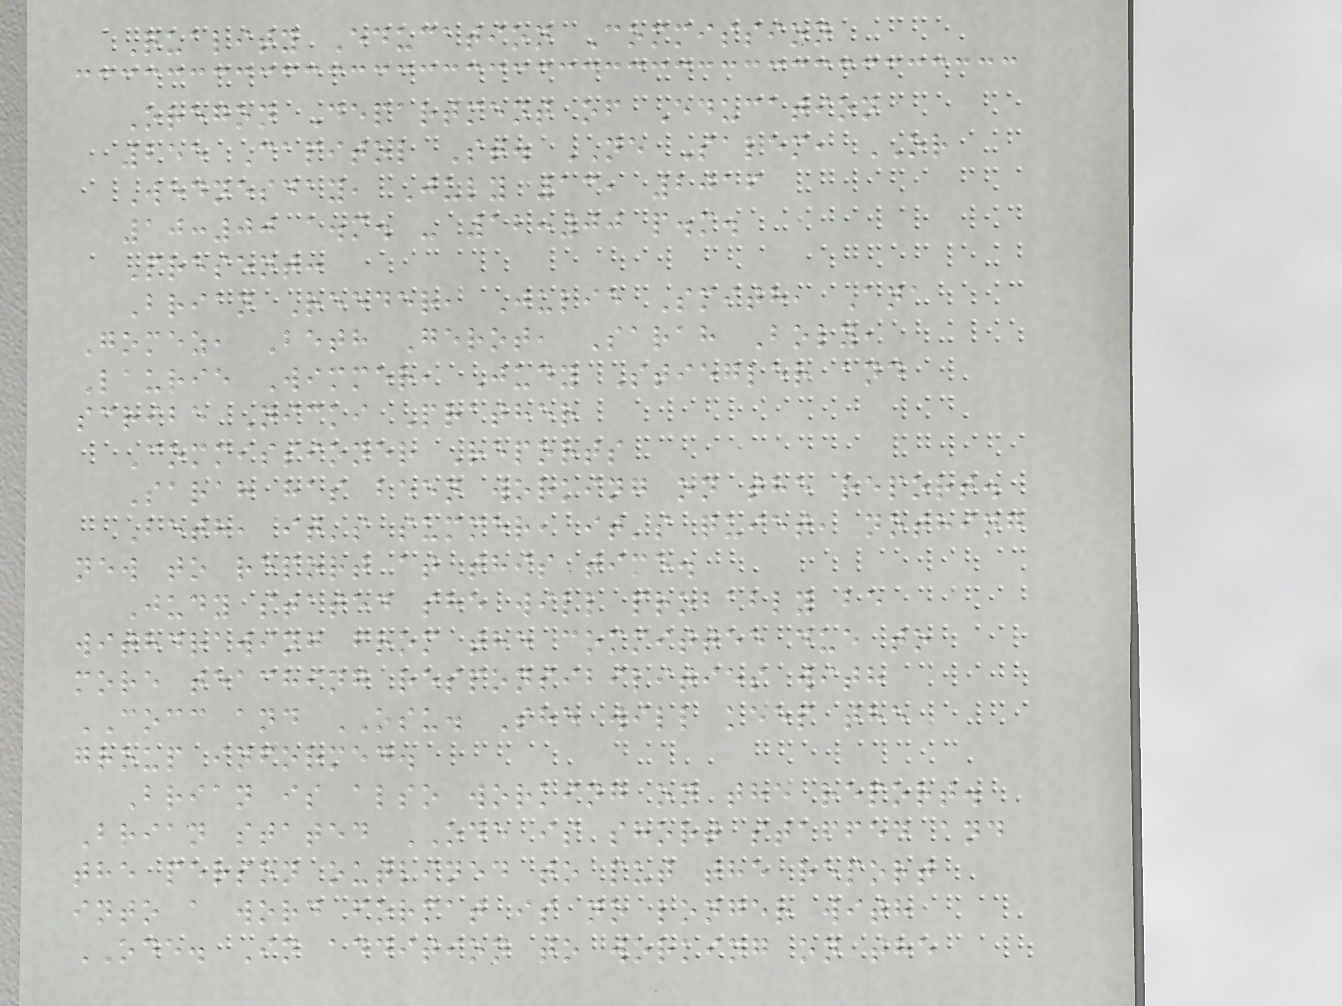Quality Education Commission
Oregon Department of Education
255 Capitol St. NE Salem, OR
Wednesday, July 13, 2016
10:00 a.m. - 12:00 p.m.
Present:
Brian Reeder, Julie Smith, Ana
Gomez, Beth Gerot, Sarah Boly,
Laurie Wimmer, Judy Stiegler and
scribe Nicki Prather
Commissioner Reports
Sarah has been working on the report.
Beth, it's summer, it's quiet, nothing
new to report at this time.
Judy stated she will probably be
withdrawing from the committee due to
more teaching responsibilities with
COCC and OSU. She will keep the
group informed.
Brian is also working on the report.
Brian stated ODE is short staffed and
the person outlined to put the report
into a word format is no longer with
ODE. In addition to working on the
